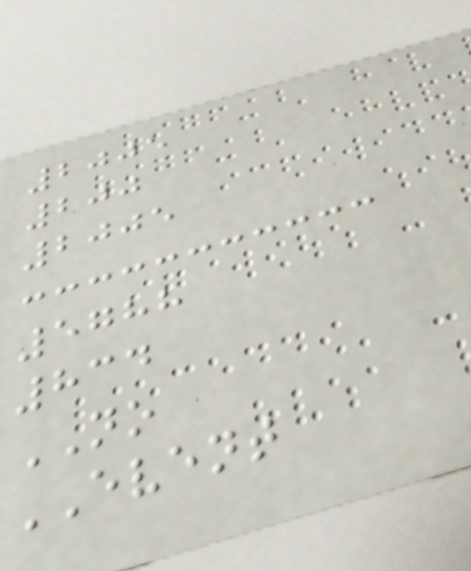2005
200
2005
5788
834
NO
EVENT
